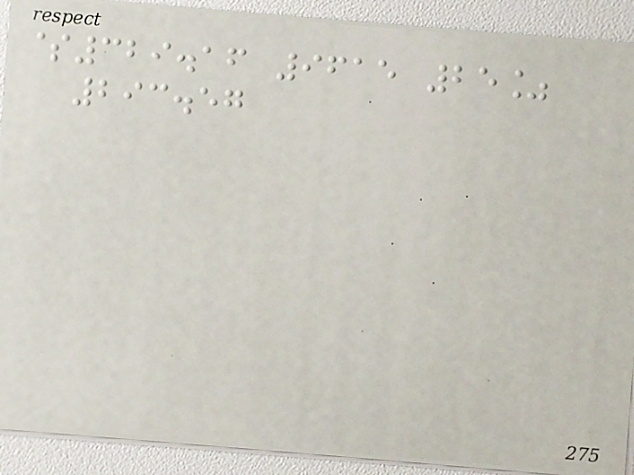$329.16 9615 25%
293.57
